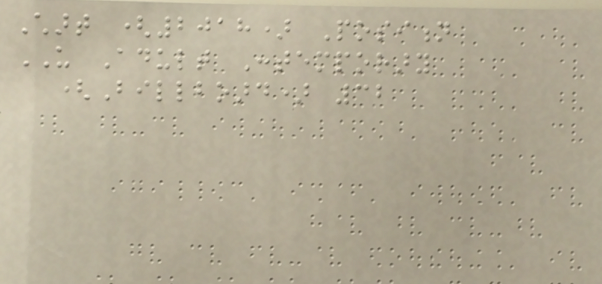Chart (2018) Position
US Adult Contemporary
(Billboard) 32
